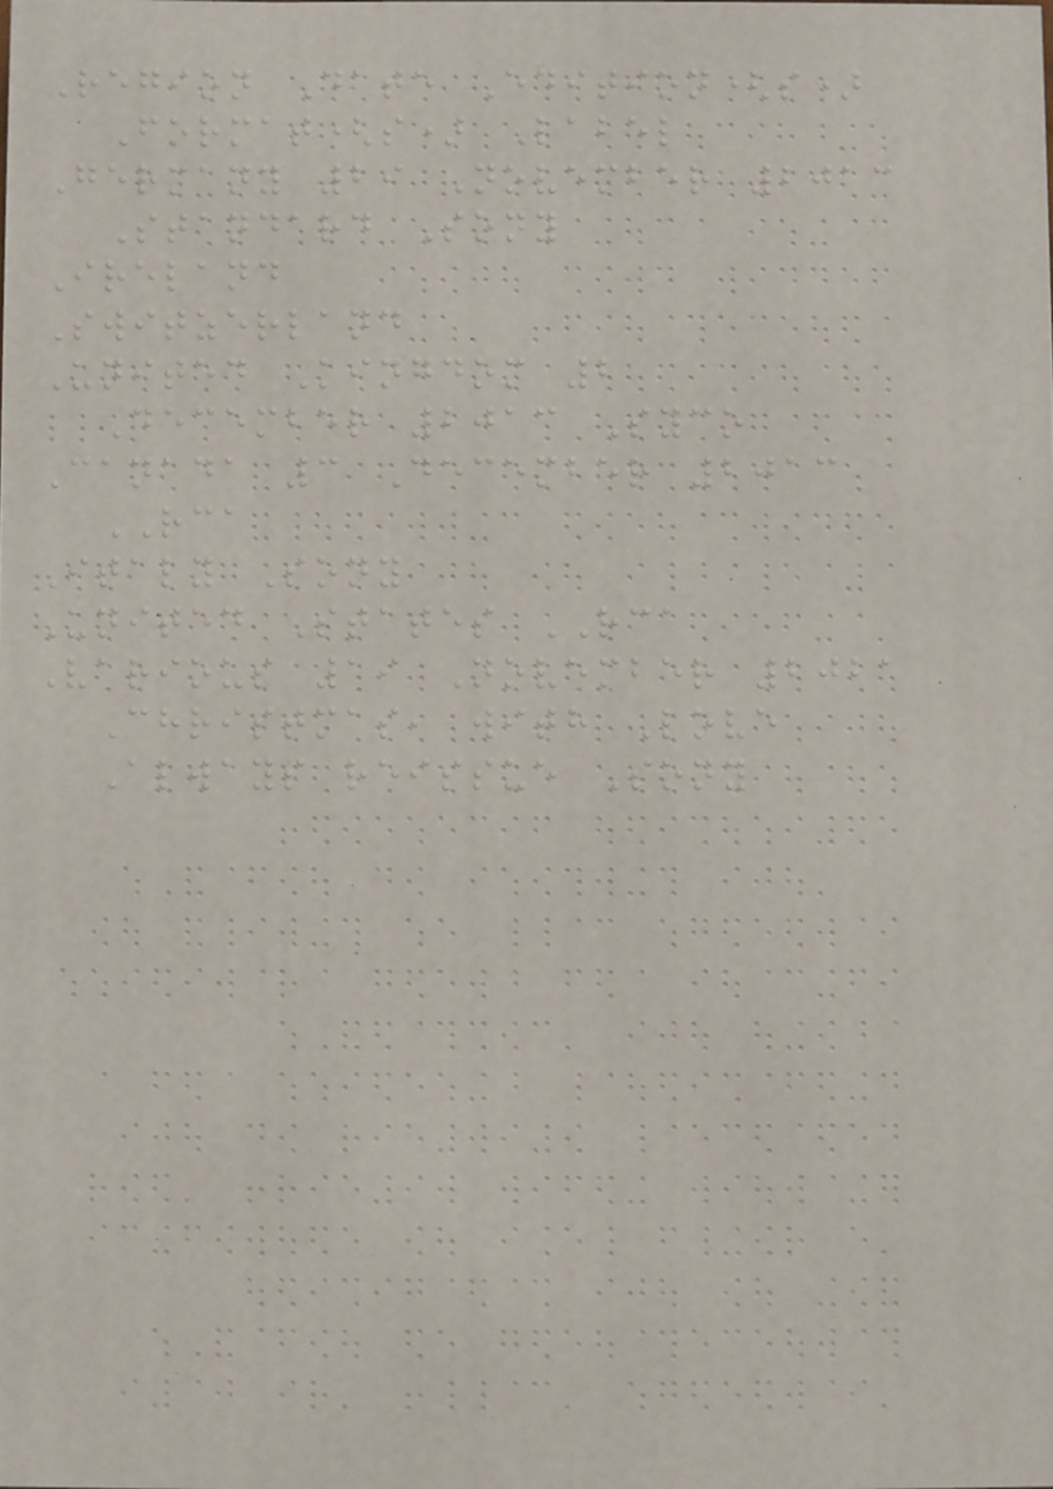Region Date Edition(s)
Format(s) Label
Germany 29 November 2013
Standard Sony
Ireland
Switzerland
United Kingdom 2
December 2013 Syco
Canada 3 December 2013
RCA
Italy Sony
United States RCA
Various 19 November 2021
Christmas, with Love
Always reissue Sony
